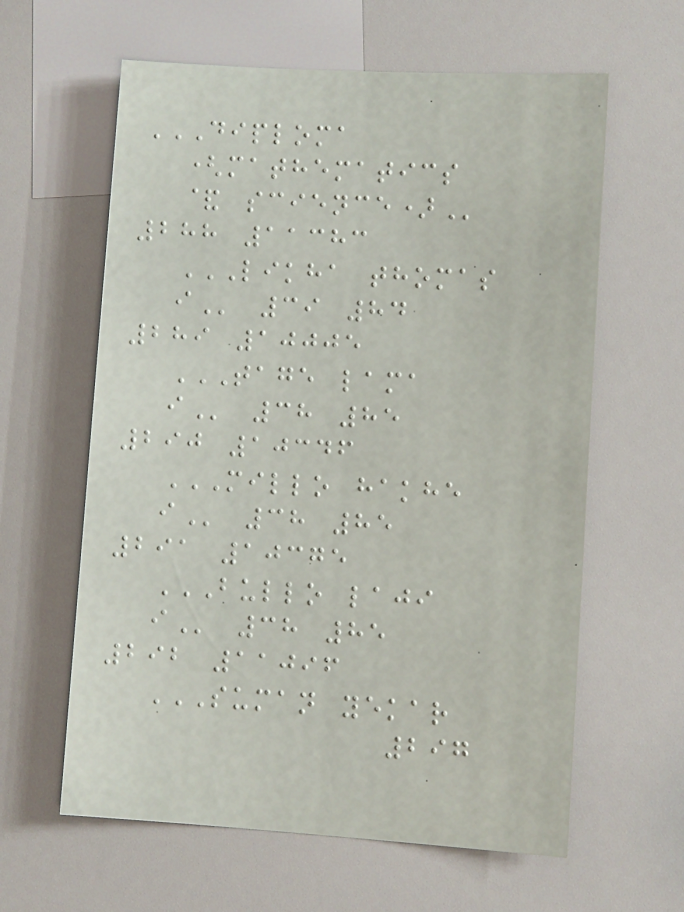DIPLOMA
(MATHEMATICS
& SCIENCE)
288 11383
LIKHA THOMAS
I 39 84
289 10005
TAGE LAMA
I 38 85
290 10346
MILLO HAKHE
I 38 85
291 10375
BULLO LAJI
I 38 85
292 11096
SUMAN YEKAR
297
